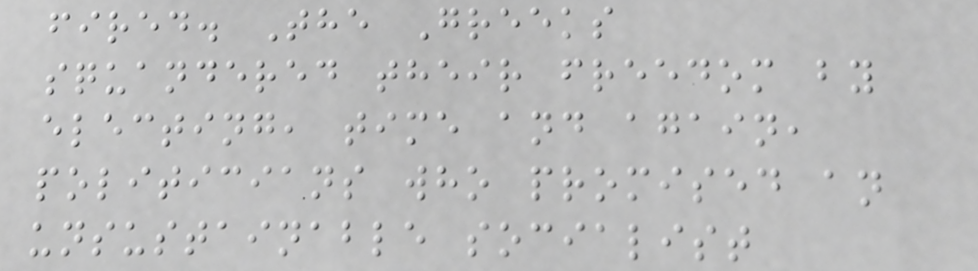fired. The Greeks
squandered their freedom by
electing, time and again,
politicians who promised an
unsustainable socialist
